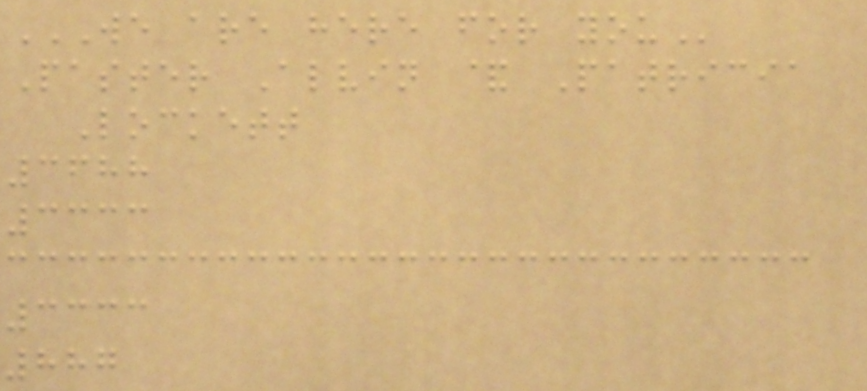WE ARE HERE FOR YOU
Paster Alvin & Patricia
Lockett
3688
3333
3333
887
